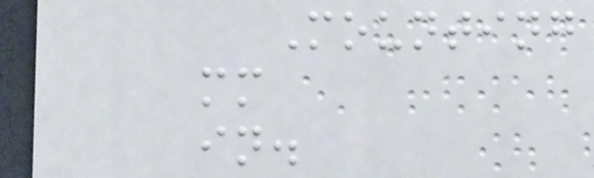Mounting
mm
in.
